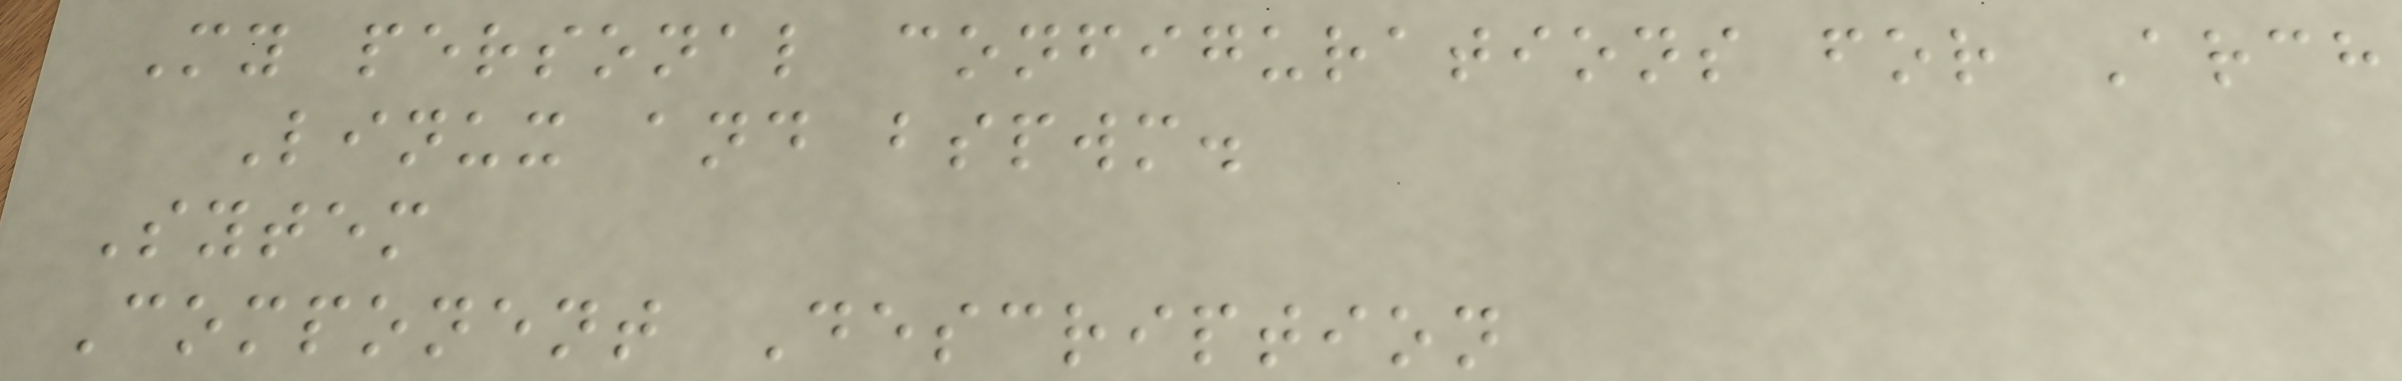My personal configurations for Arch
Linux and bspwm.
Sytem
Component Description
